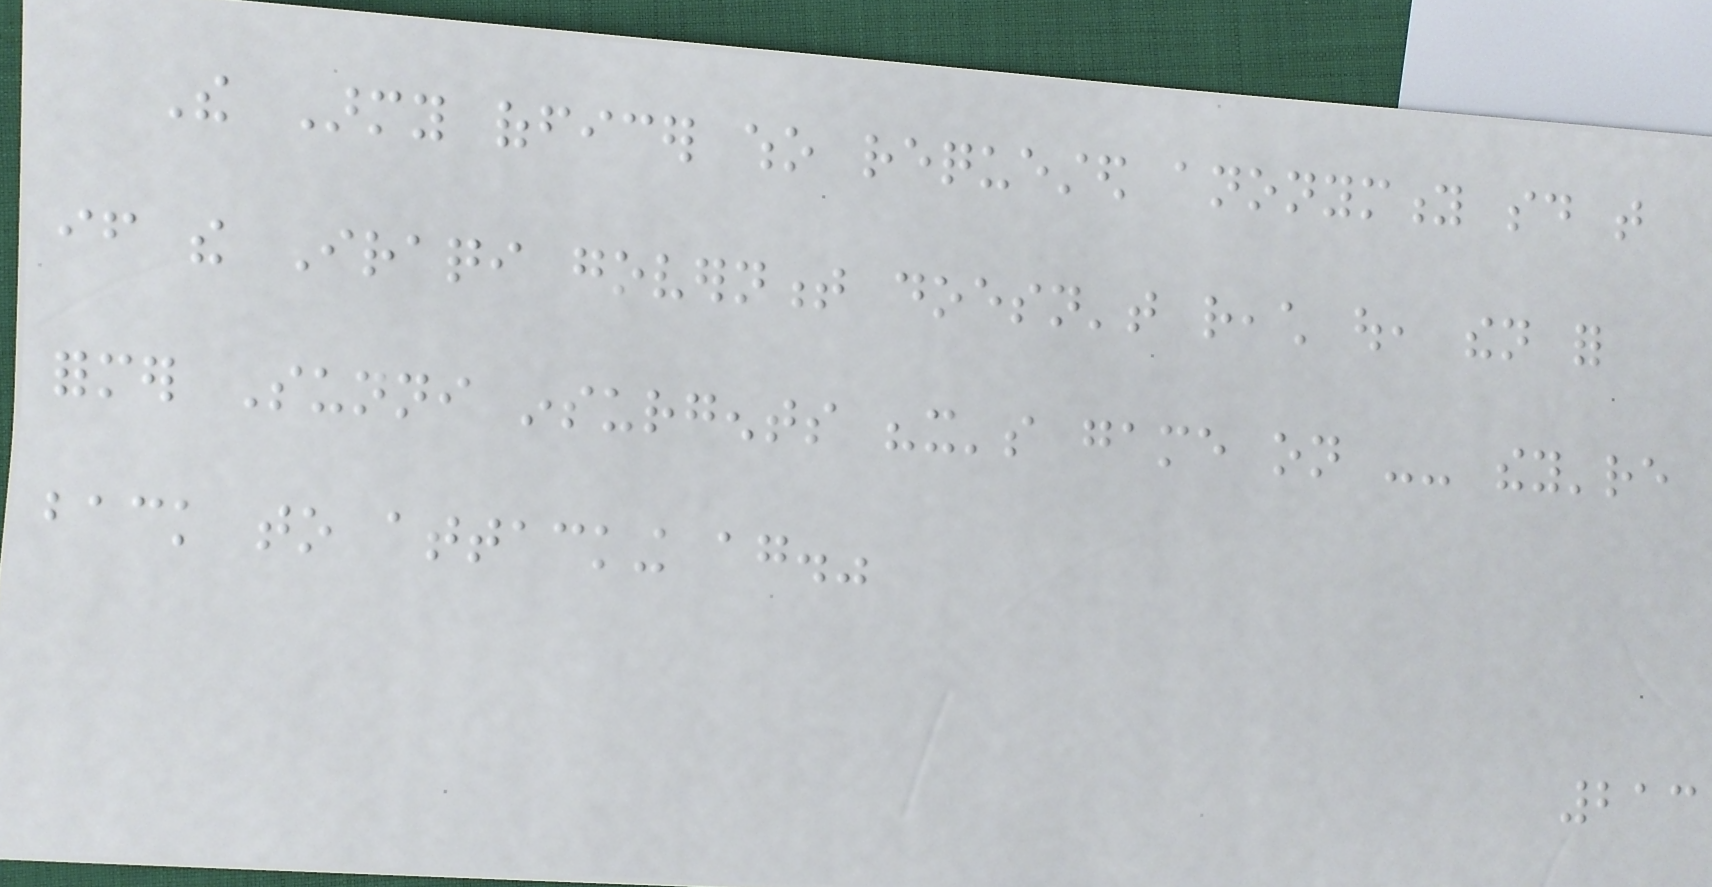The Army officer who requested anonymity said that
if the Iraqi government doesn't reach out, then for
former Sunni insurgents "it's game on -- they're
back to attacking again."
213
